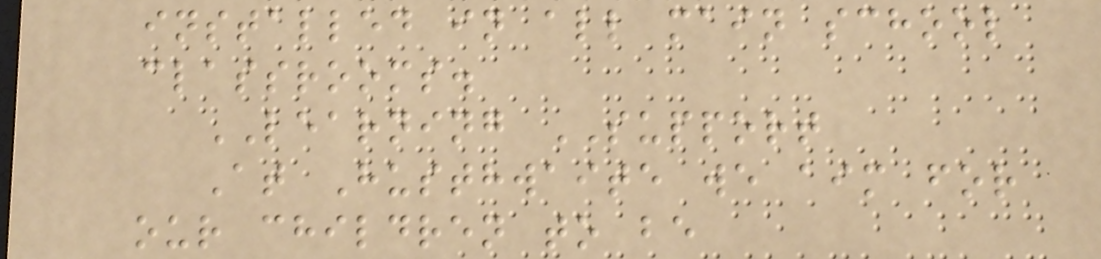installed in all main school
classrooms.
LEARNING SUPPORT
At Husthwaite we aim for
our children to be
